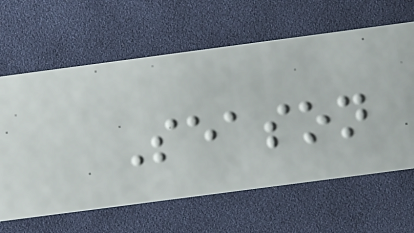Season
